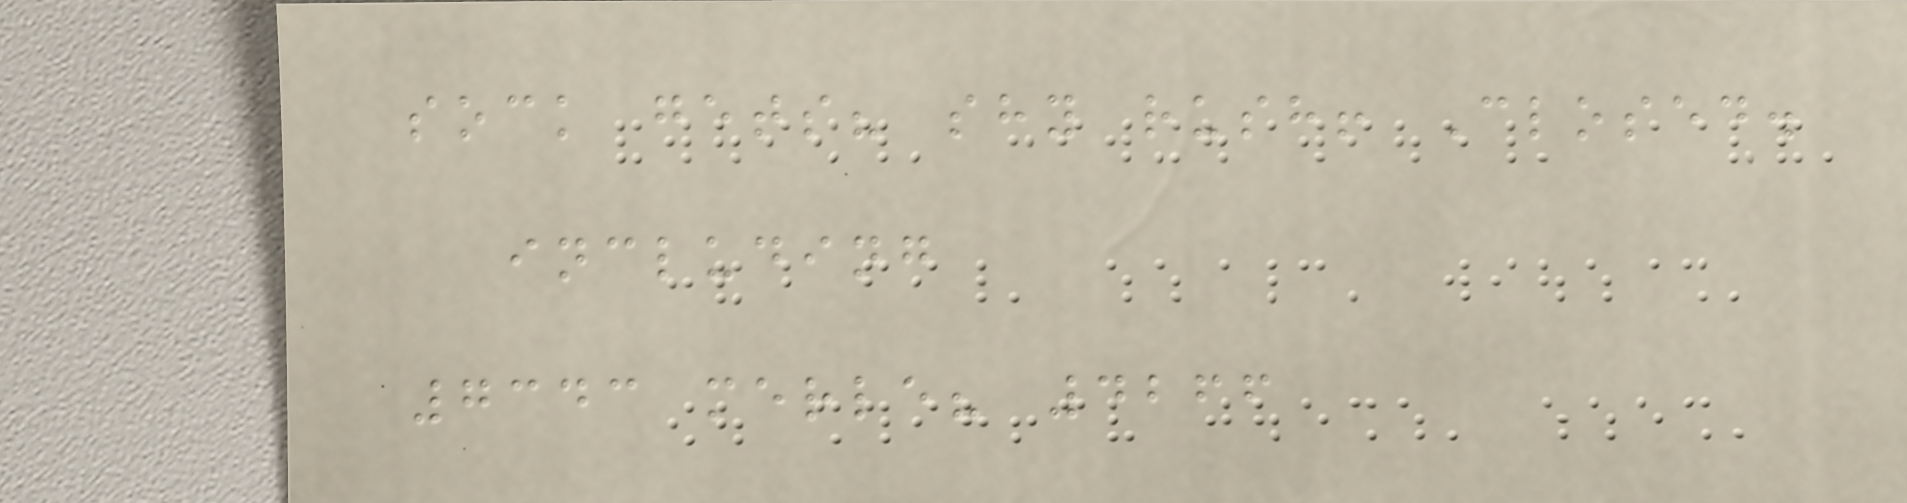sock gets? shy rush! Closed.
including
7343 merle? 4266
